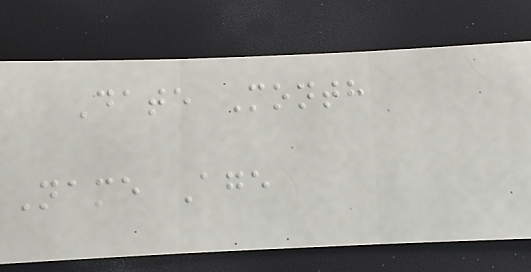Date Month
Name Age
